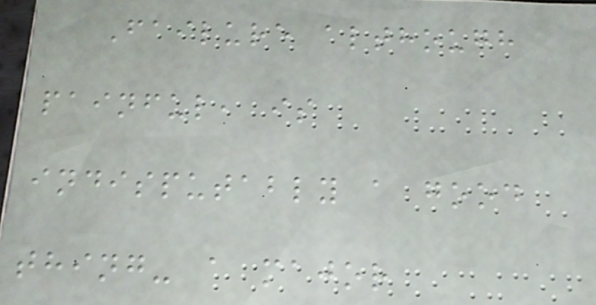Failure although
painful, is
indisputably a good
thing- a major
